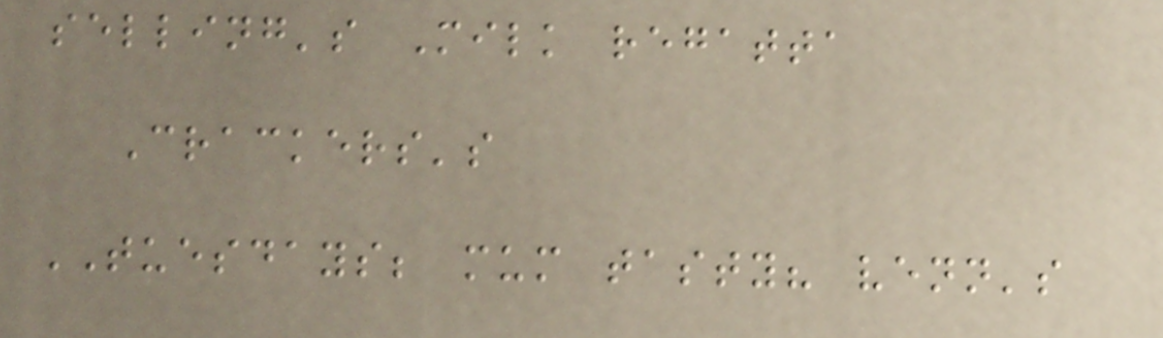selling's Milk regatta
Crackers's
TUESDAYS; mum tasty? venn's
